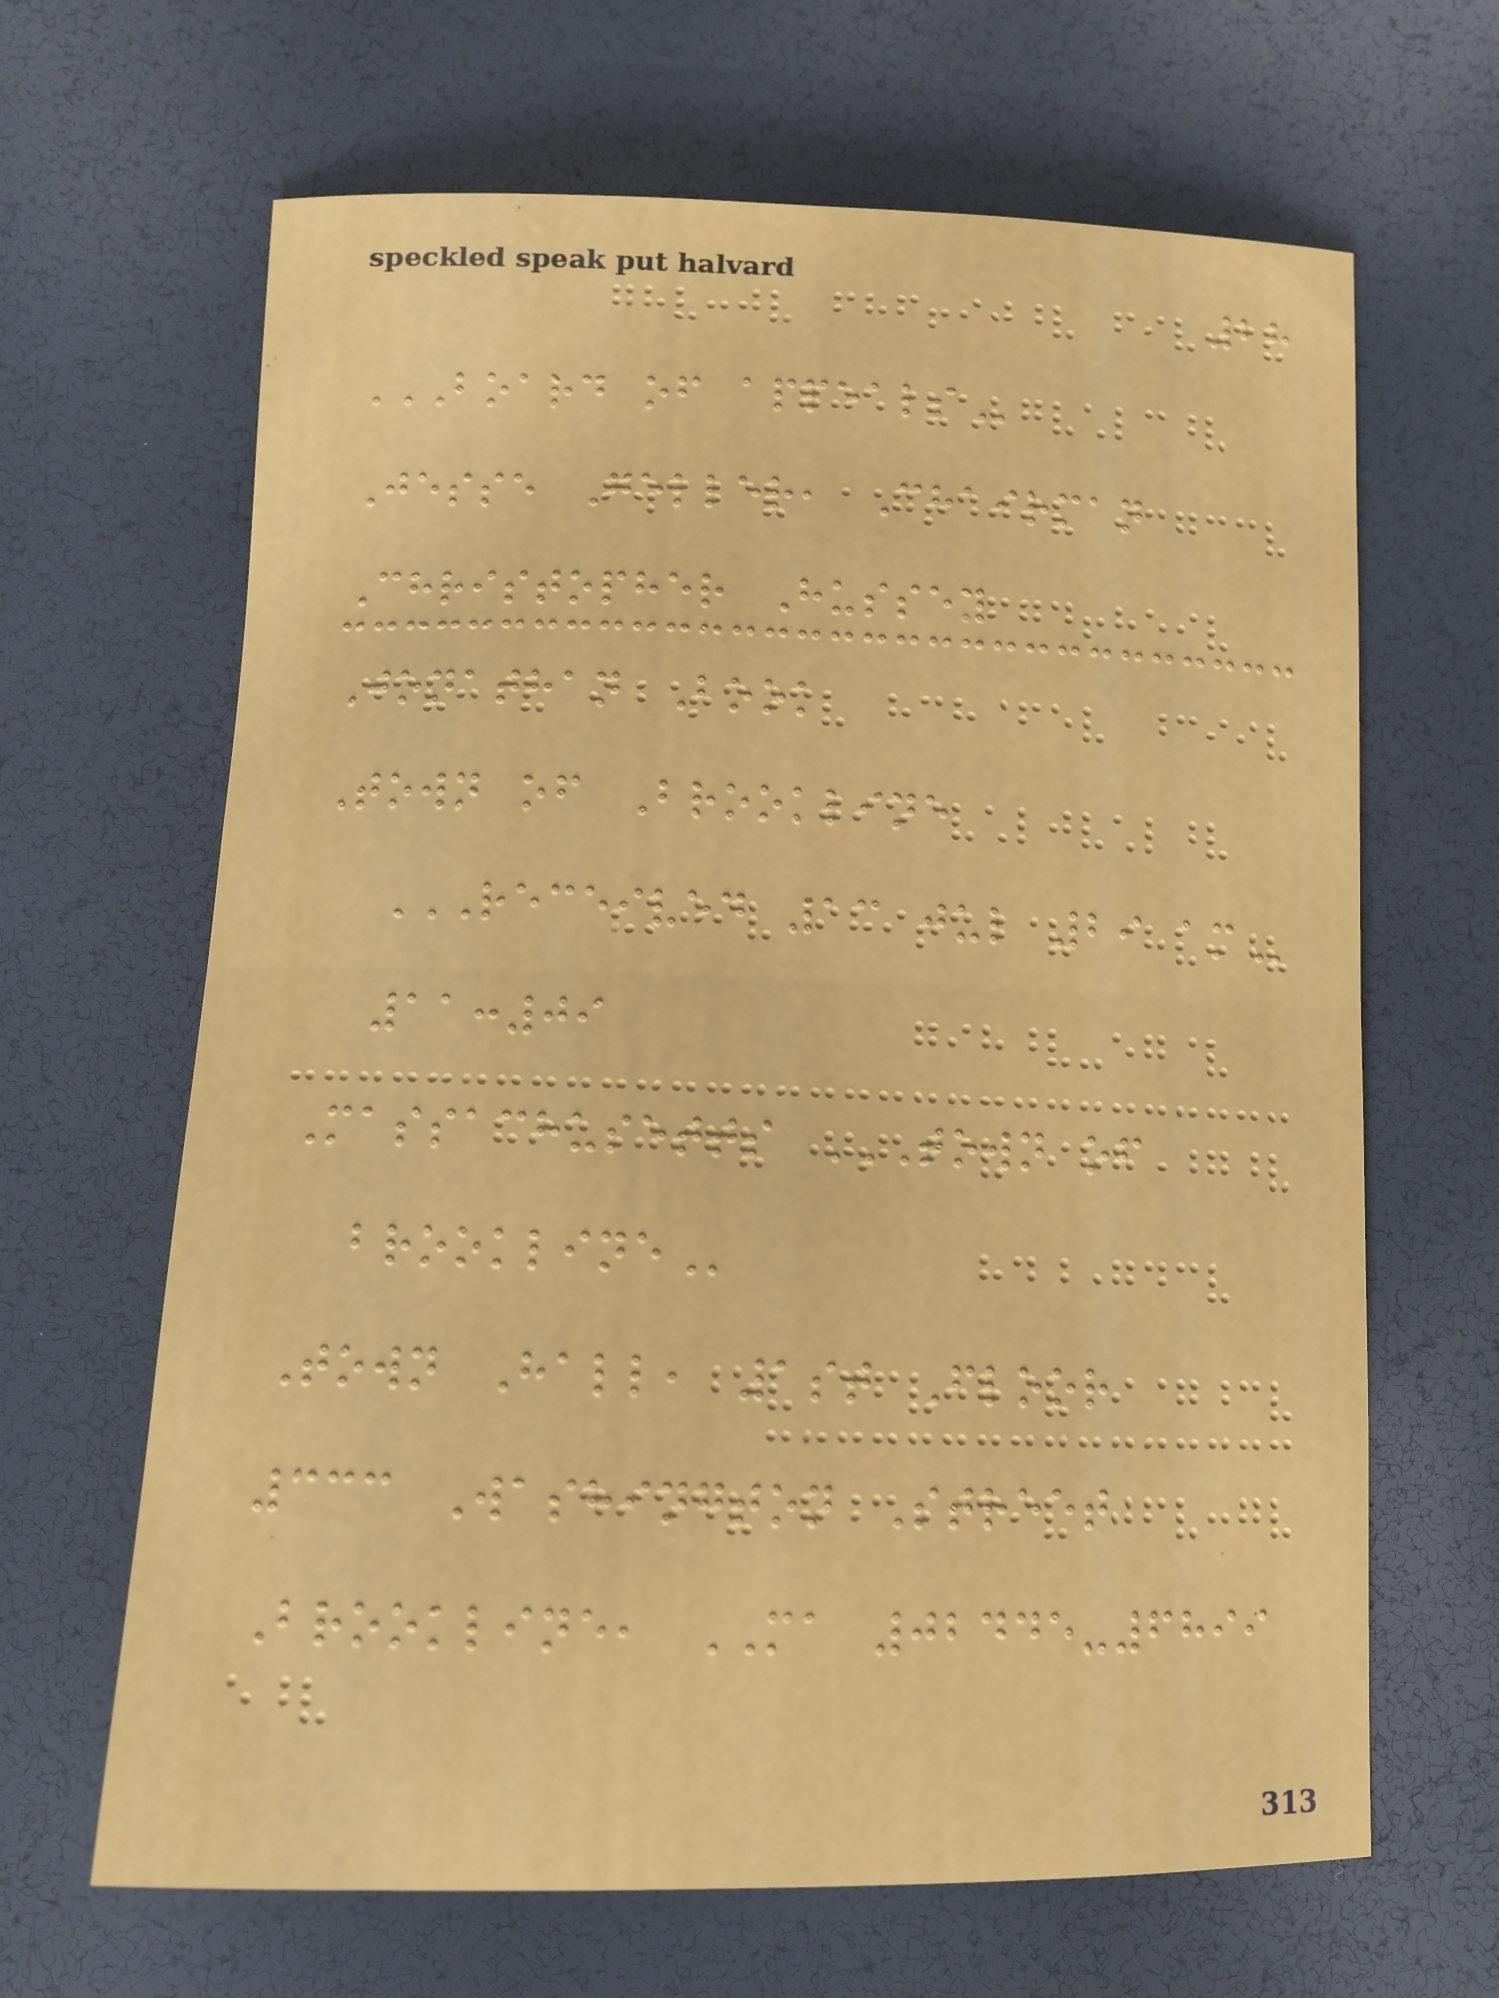28
BOARD OF APPEALS
Jesse Geller, Chairman
Christopher Hussey
Jonathan Book
Town of Brookline
RECEIVED 13 JUL 29 AM
11:09
Massachusetts TOWN OF
BROOKLINE
Town Hall, 1st Floor
333 Washington Street
Brookline, MA 02445-6899
